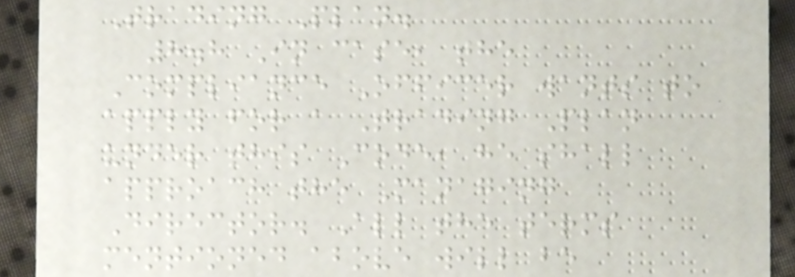Trading Plan.
8.8 In case, the
Compliance Officer wants to
apply for a Trading Plan
under this Code, he shall
approach the Managing
Director. All the terms
mentioned above will be
